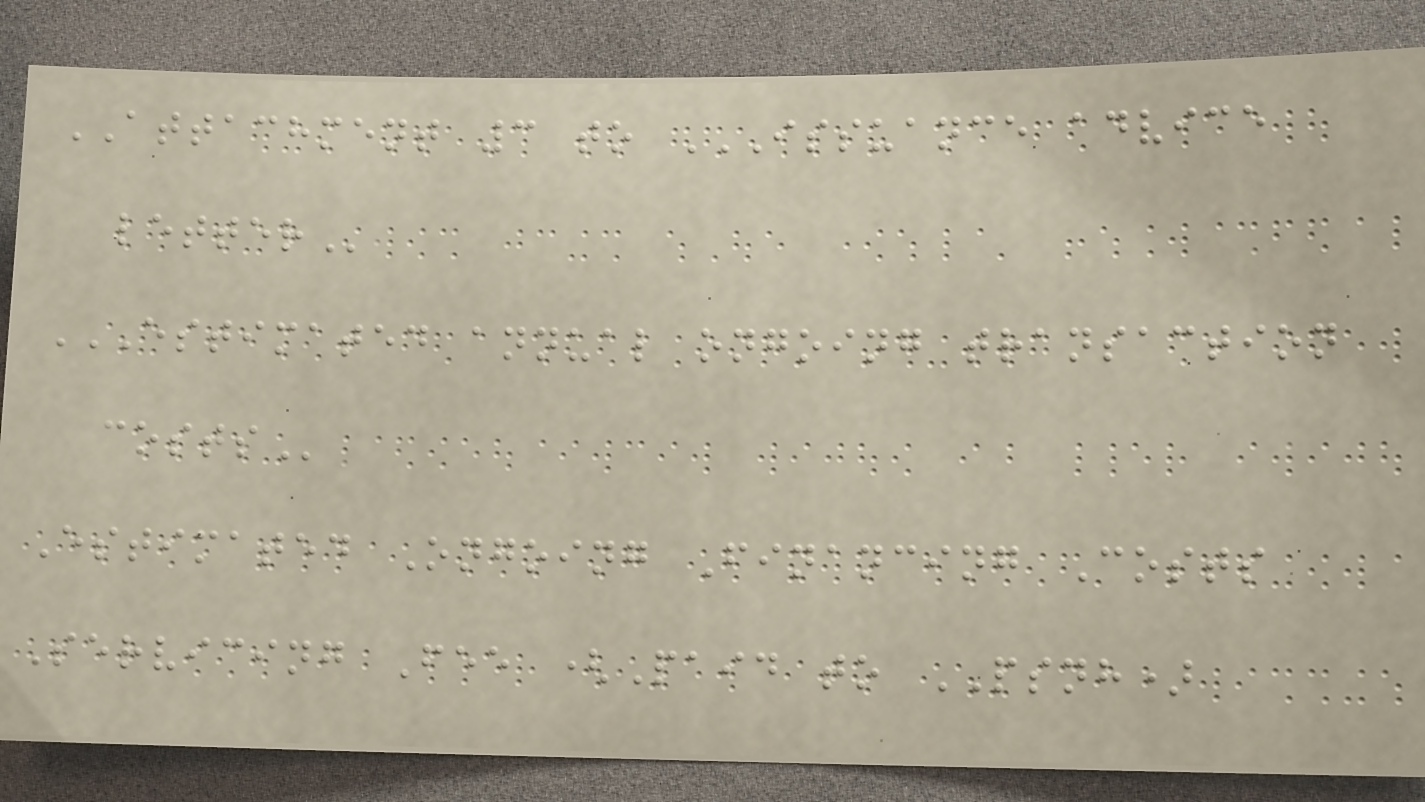ATTACHMENT 3 to ISSUANCE ADVICE
LETTER
ESTIMATED ANNUAL ONGOING TRANSACTION
COSTS
Estimated Ongoing Financing Costs
Servicing Fee (Paid to PSNH)
